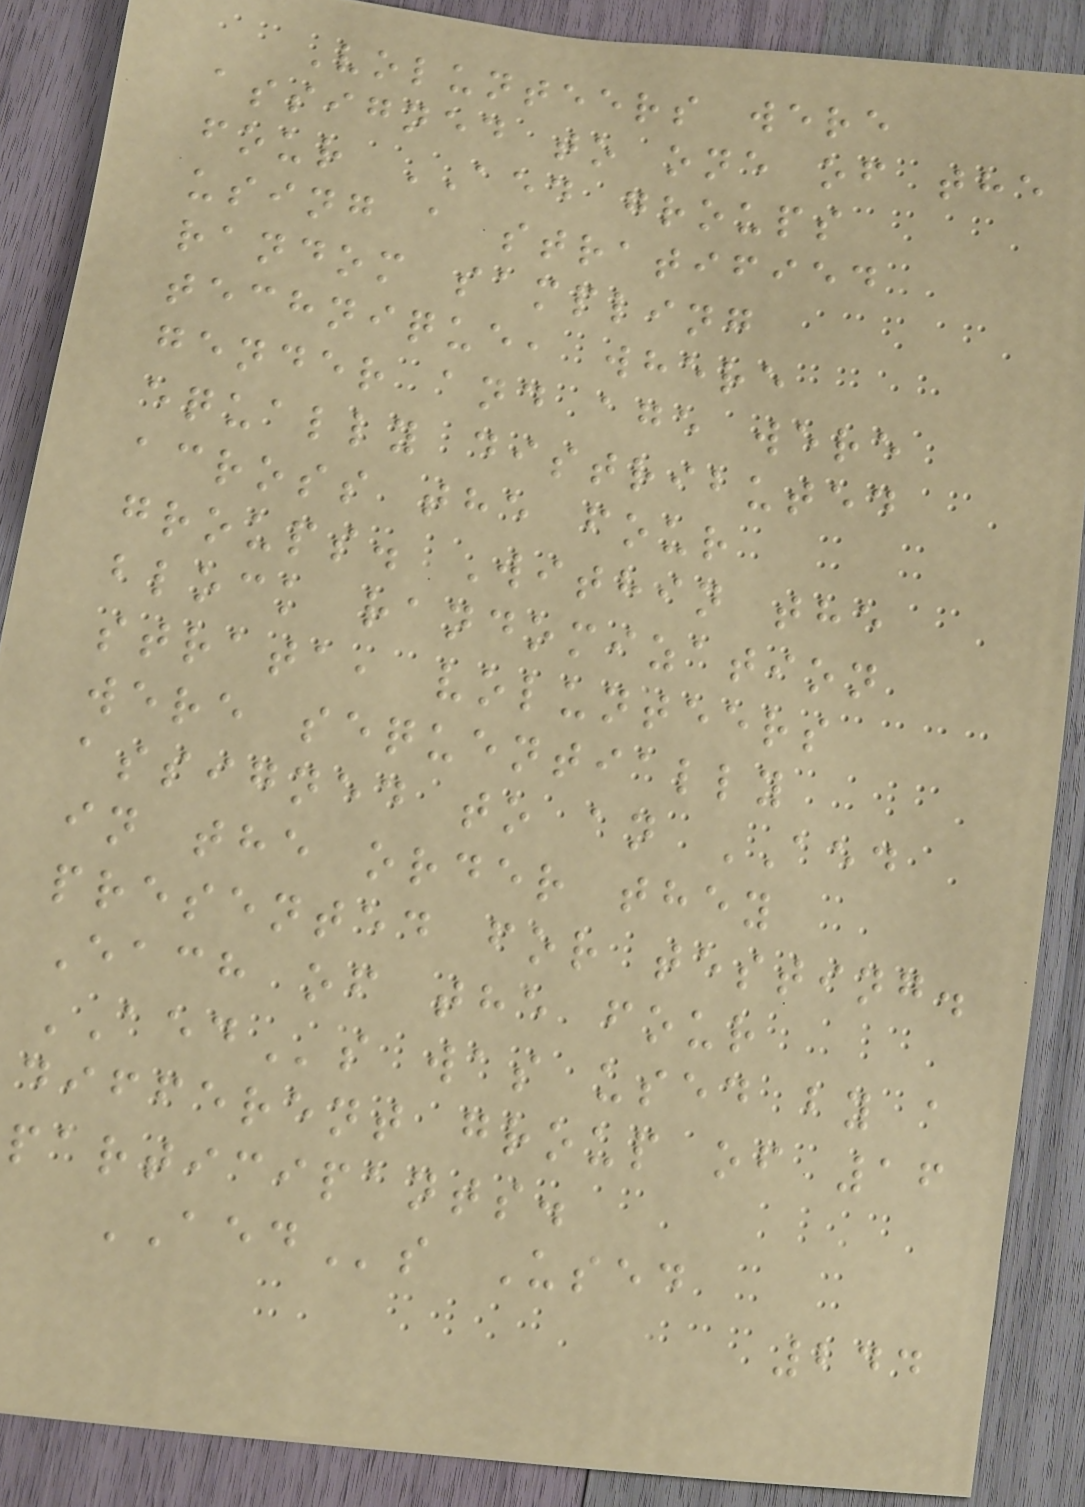Volunteers were
assigned to one of the
four AED groups
using a stratified
random sampling
technique, where
gender and age were
equally distributed
across the four
groups. Within the
block randomization
strata, volunteers
were sequentially
assigned to an AED
in the order they
presented for testing.
Each of the four
AEDs was used by a
different group of 16
participants.
AEDs Used
244
